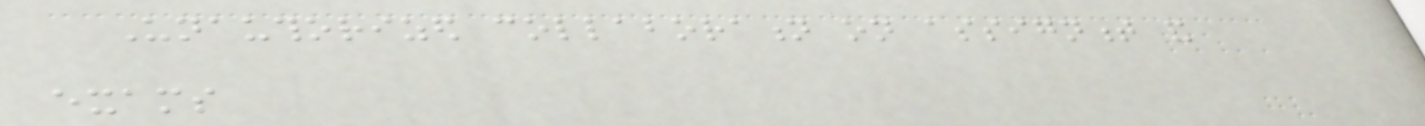Unauthorized collaboration on assignment and
exams
